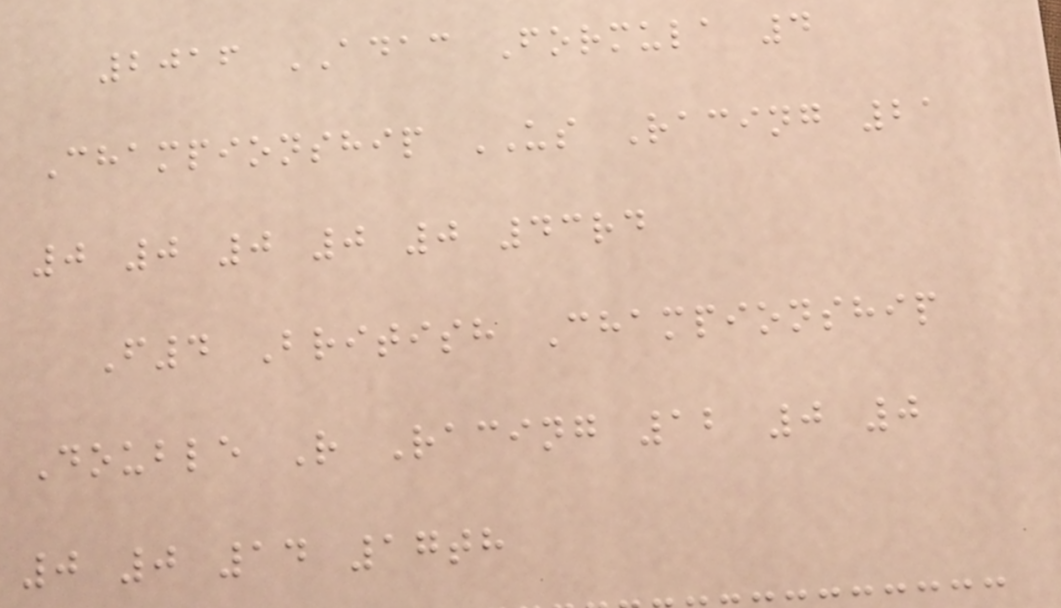2016 ADAC Formula 4
Championship US Racing 21
0 0 0 0 0 43rd
F4 British Championship
Double R Racing 12 0 0
0 0 14 17th
